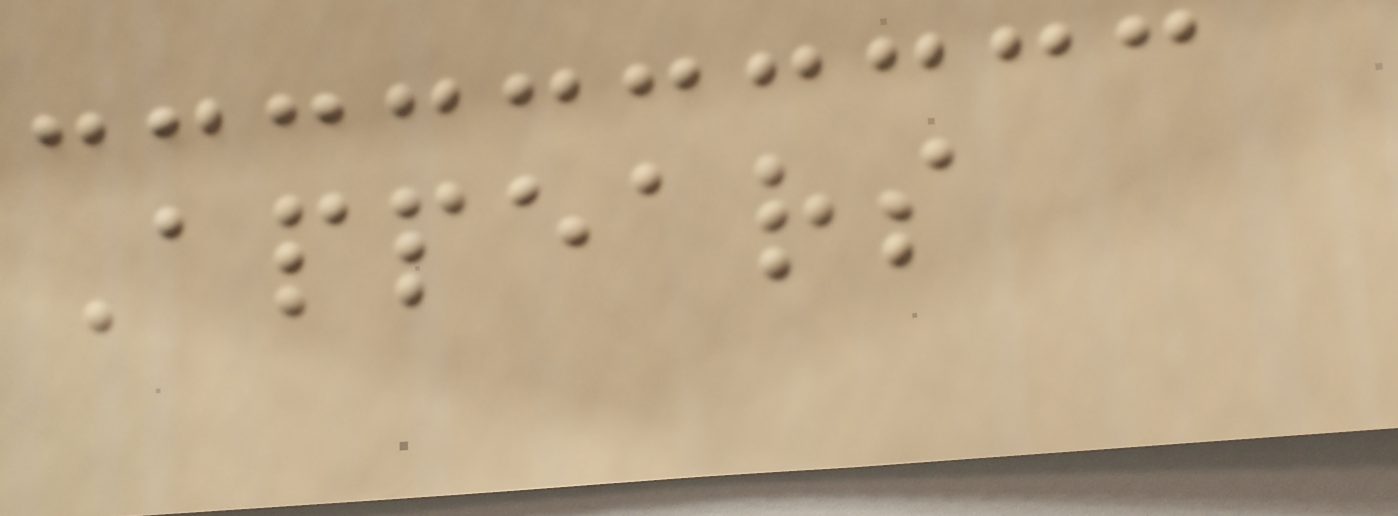Appears
